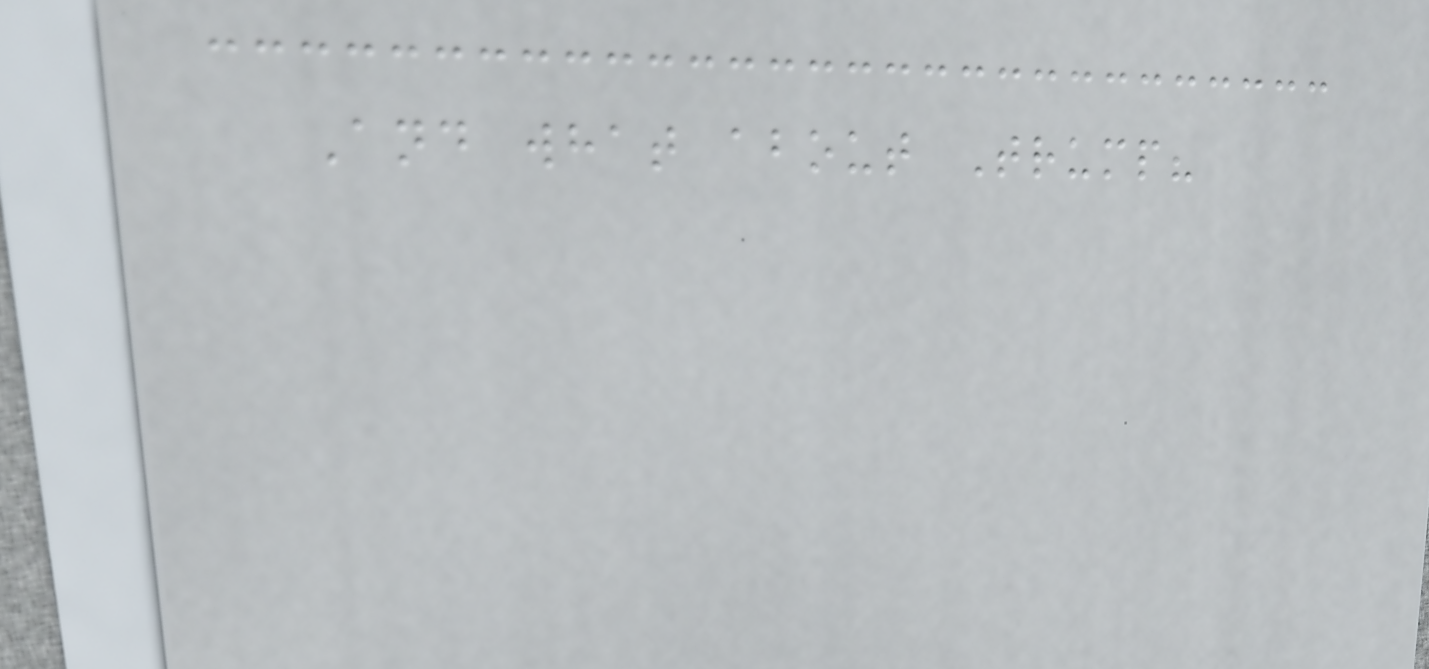And what about Trump?
